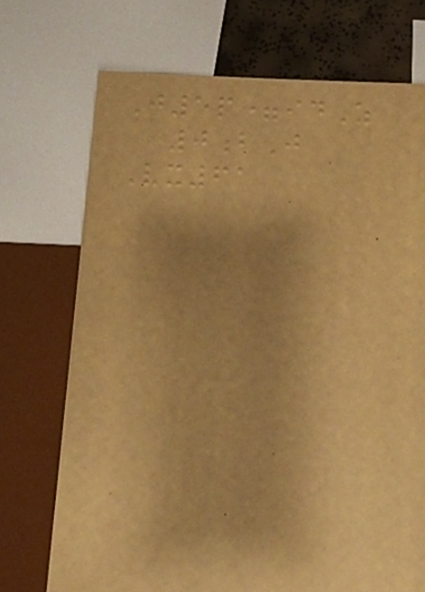J5p=idZ
0bJ
Vx61
